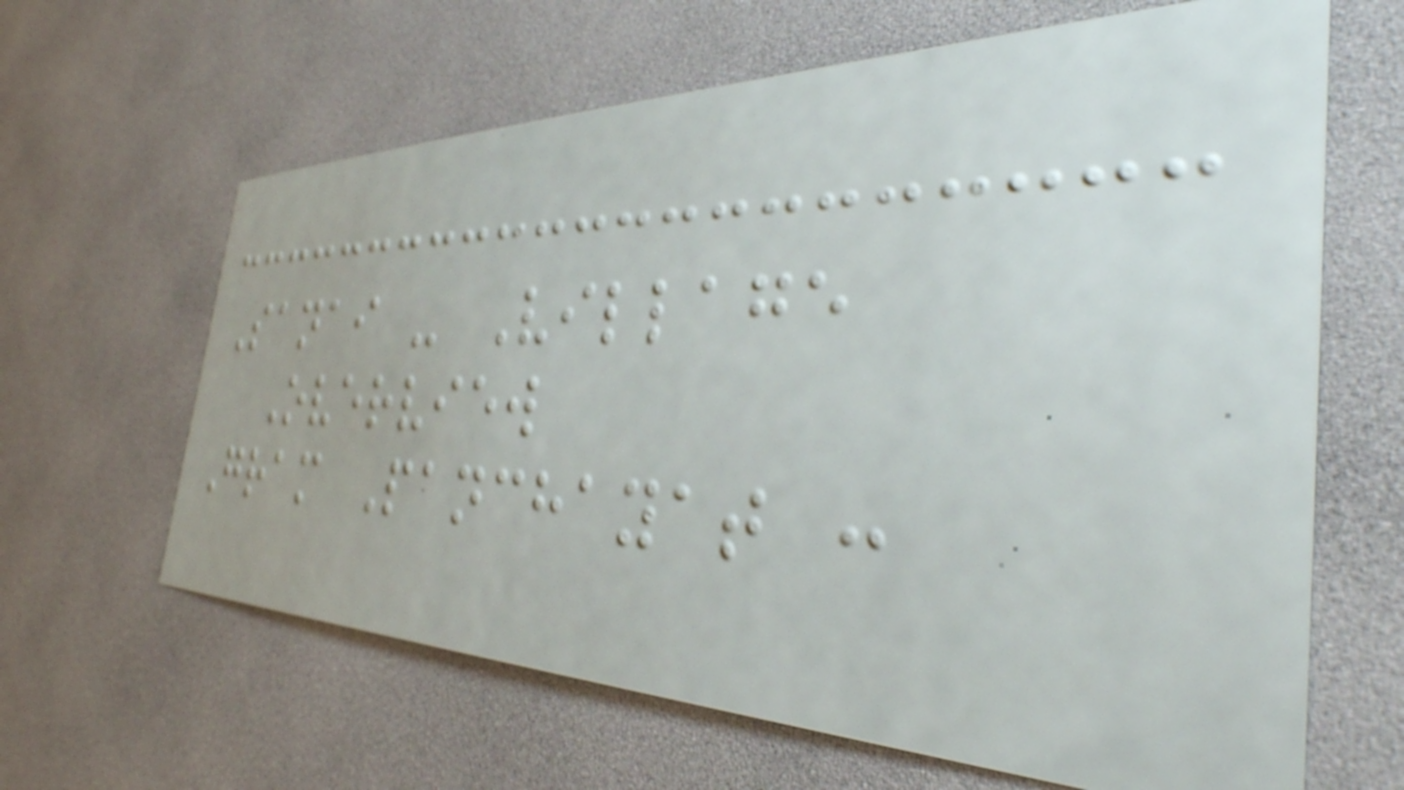Sanai - Village
Overview
Gram Panchayat :
